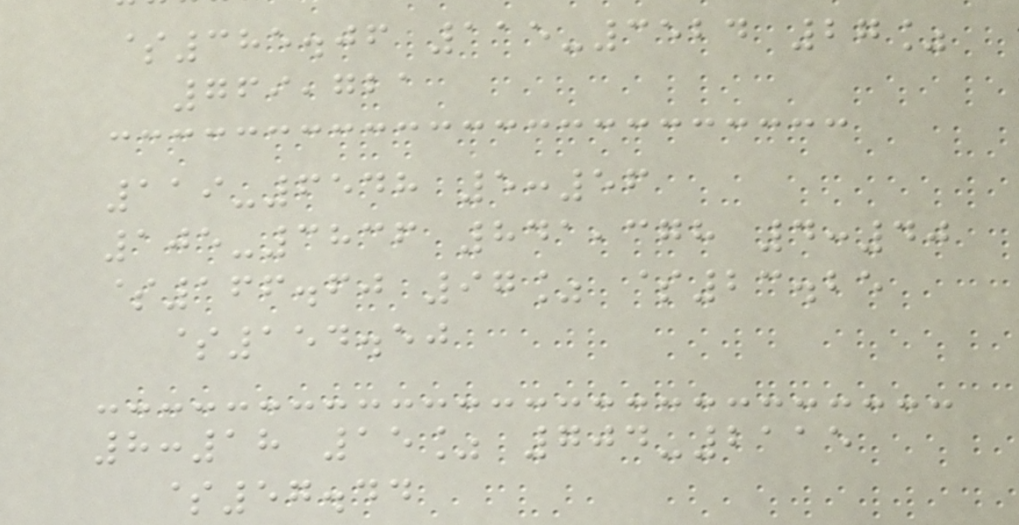$385.06 115-3524 27%
769,721
119-6548 5:56
105-3836 841,378 4:40
$166.60 97% $23.25
$154.50
8:18 15% 704-2115
$57.44
